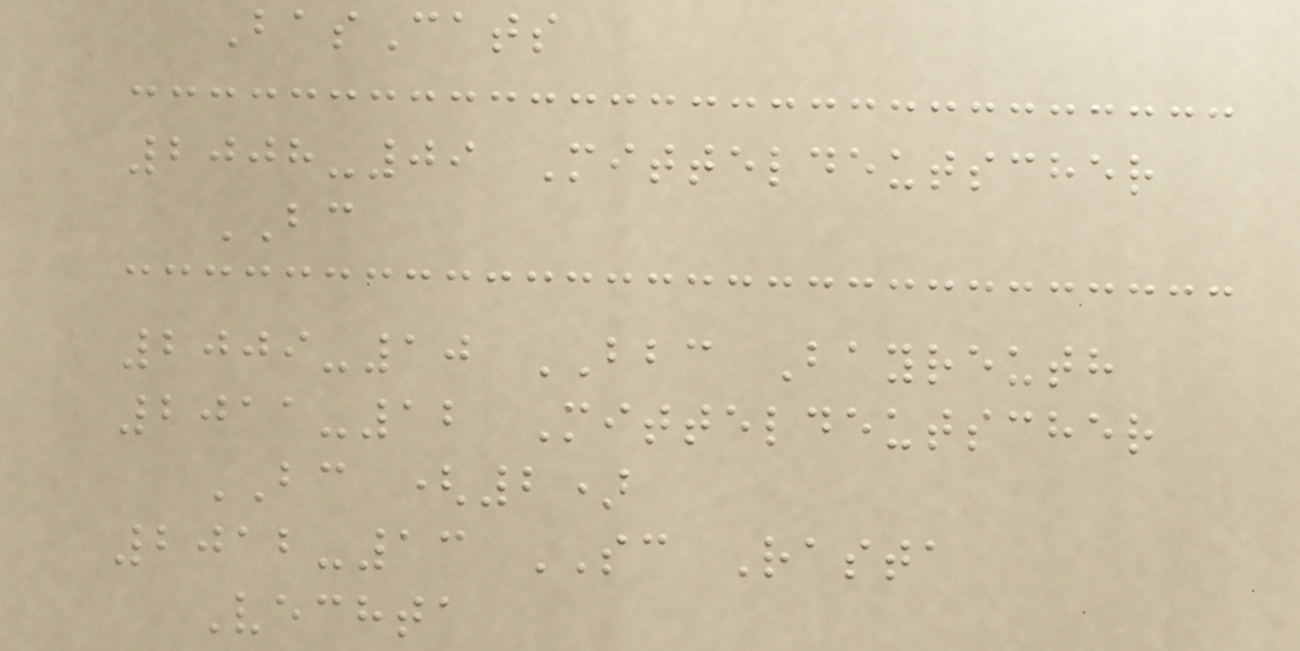BasCats
2008-09 Mitteldeutscher
BC
2009-10 BBC Bayreuth
2011-12 Mitteldeutscher
BC (2)
2012-13 SC Rasta
Vechta
